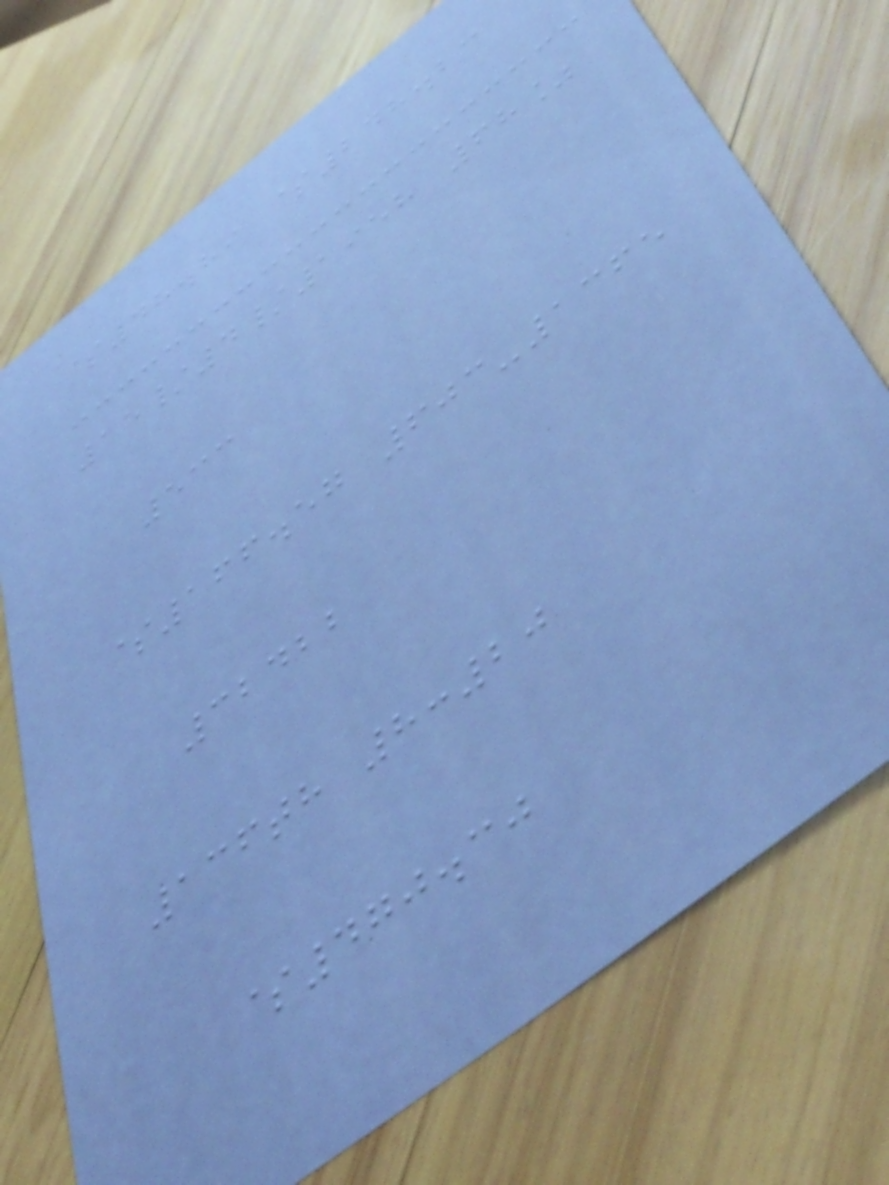$48.89 $248.23
15/4/1958 68%
533
$166.57 603-1365
32422
136th 8:20
$470.30
